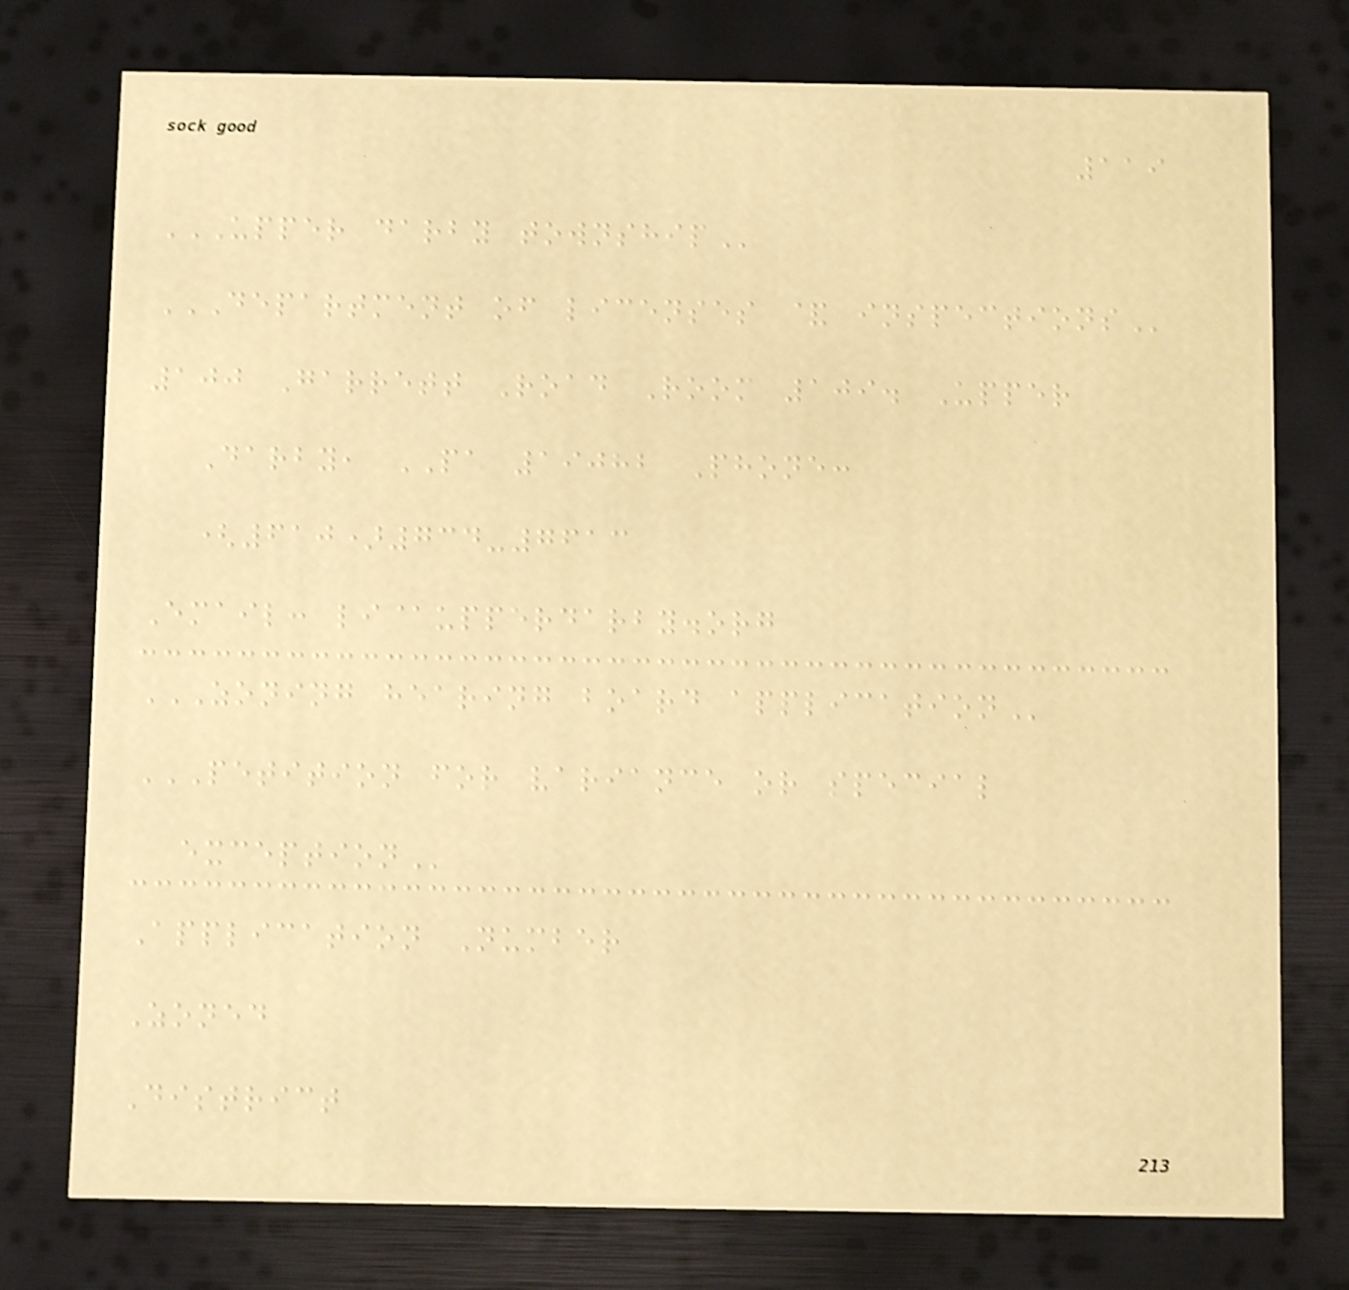119
UPPER DARBY TOWNSHIP
DEPARTMENT OF LICENSES & INSPECTIONS
100 Garrett Road Room 109. Upper
Darby, PA 19082 Phone:
(610)734-7613
Email: li@upperdarby.org
ZONING HEARING BOARD APPLICATION
PETITION FOR VARIANCE OR SPECIAL
EXCEPTION
Application Number
Zoned
District
